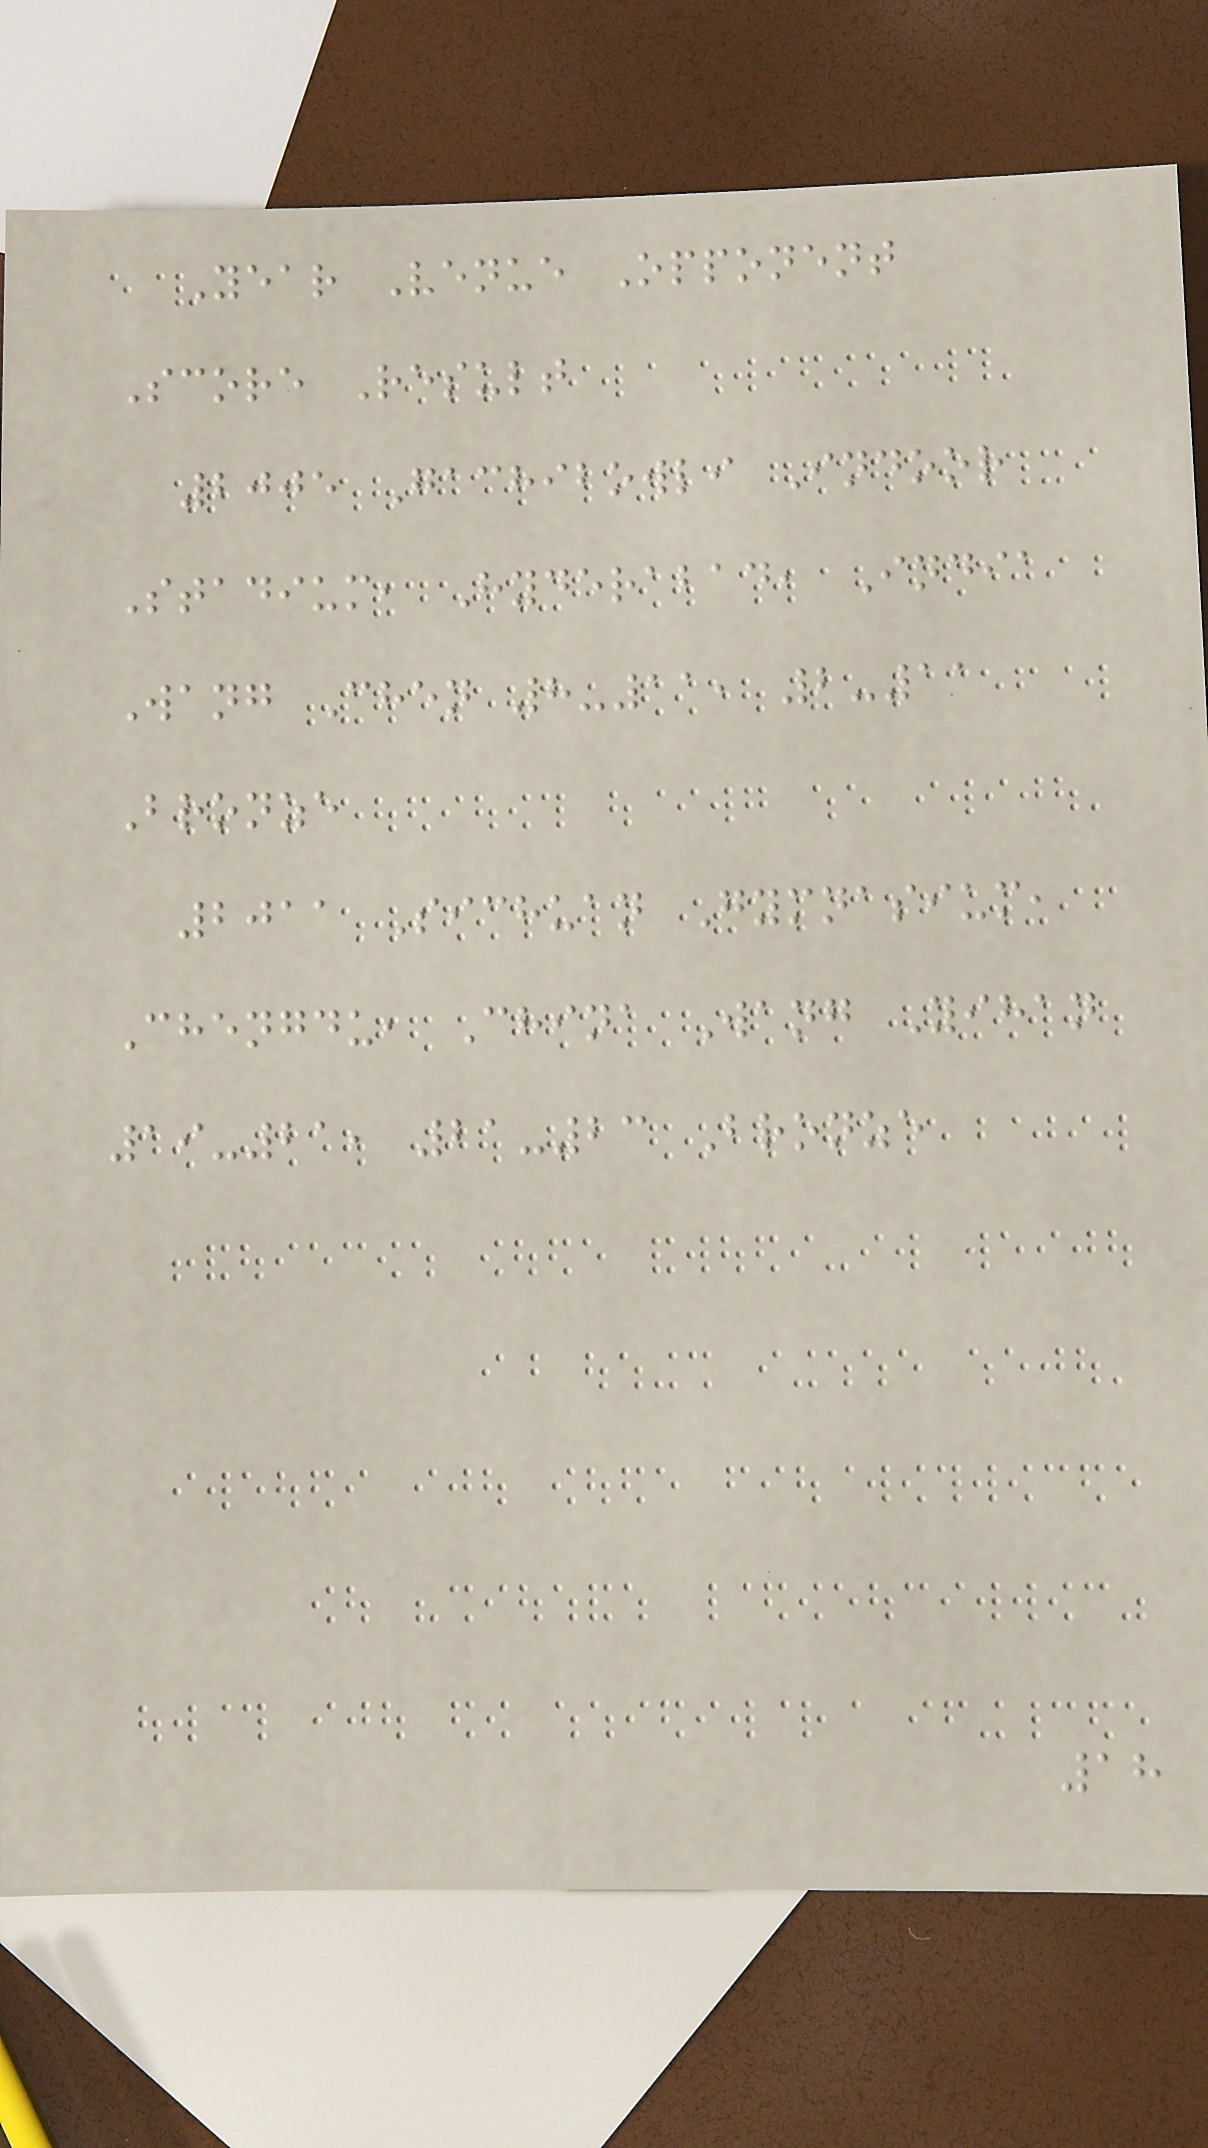Year Venue Opponent
Score Result
2005 Gachibowli Indoor
Stadium, Hyderabad, India
Wang Chen 8-11, 2-11
Bronze
2011 Sichuan Gymnasium,
Chengdu, China Wang Yihan
19-21, 21-23 Bronze
18
